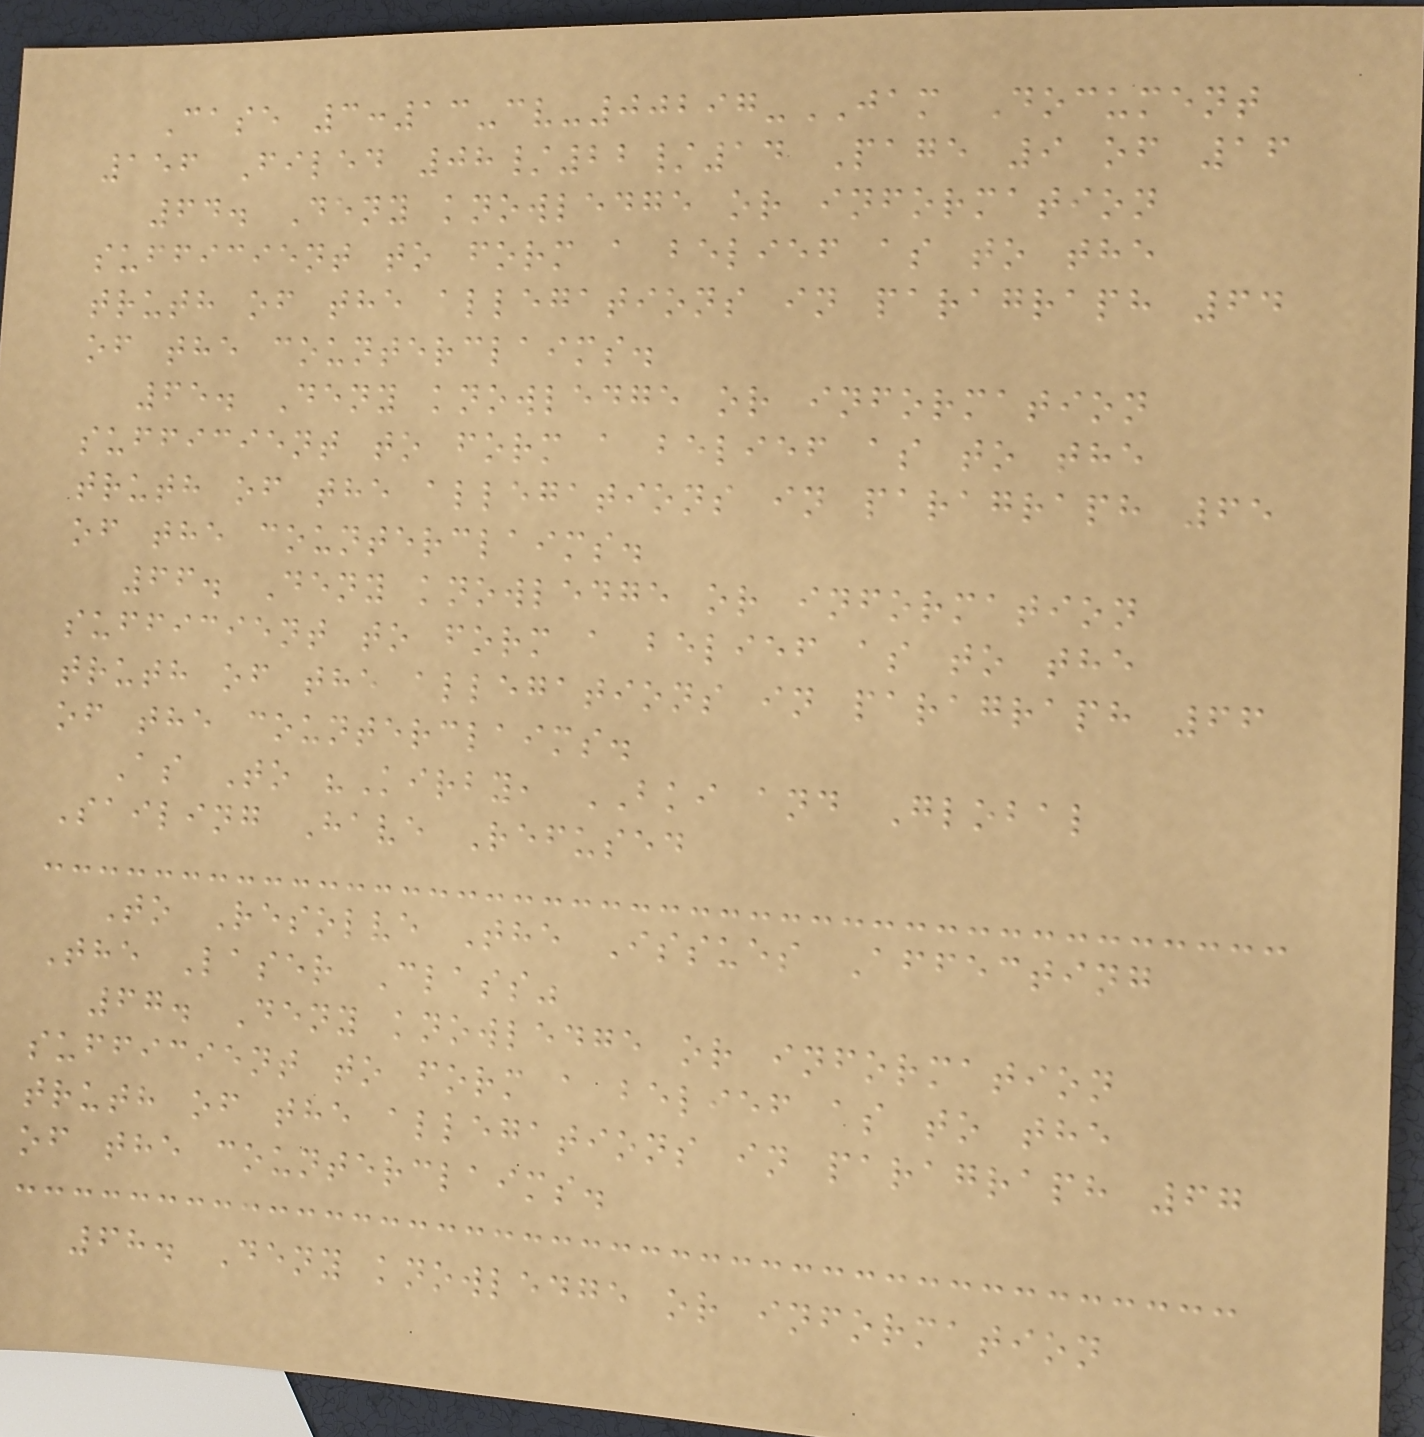Case 3:13-cv-00297-JAM Document
156 Filed 08/22/14 Page 9 of 16
64. Deny knowledge or information
sufficient to form a belief as to the
truth of the allegations in paragraph 64
of the counterclaims.
65. Deny knowledge or information
sufficient to form a belief as to the
truth of the allegations in paragraph 65
of the counterclaims.
66. Deny knowledge or information
sufficient to form a belief as to the
truth of the allegations in paragraph 66
of the counterclaims.
As To "Kirby, BKI and Global
Sailing Have Refused
To Resolve The Issues Affecting
The Laser Class"
67. Deny knowledge or information
sufficient to form a belief as to the
truth of the allegations in paragraph 67
of the counterclaims.
68. Deny knowledge or information
